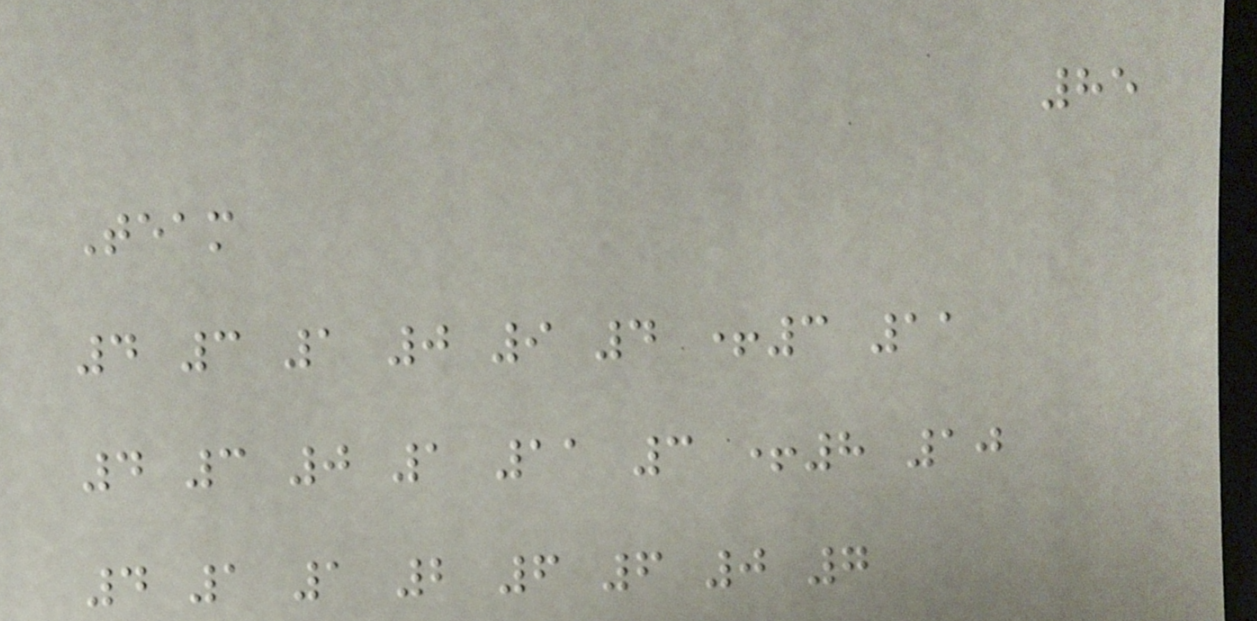85
Team
4 3 1 0 9 4 +3 11
4 3 0 1 11 3 +8 10
4 1 1 2 6 6 0 7
